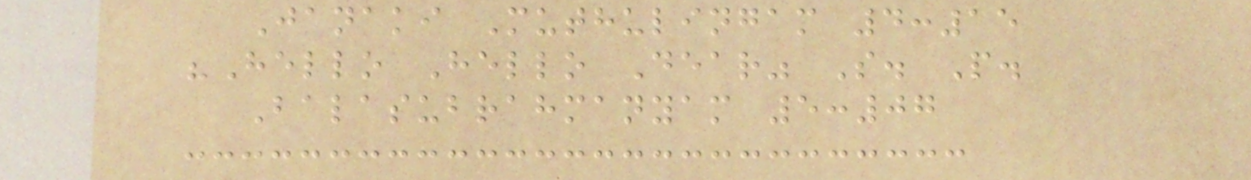Janaki Muthulingam 4:15
"Hello Hello Dear" S. P.
Balasubrahmanyam 5:07
